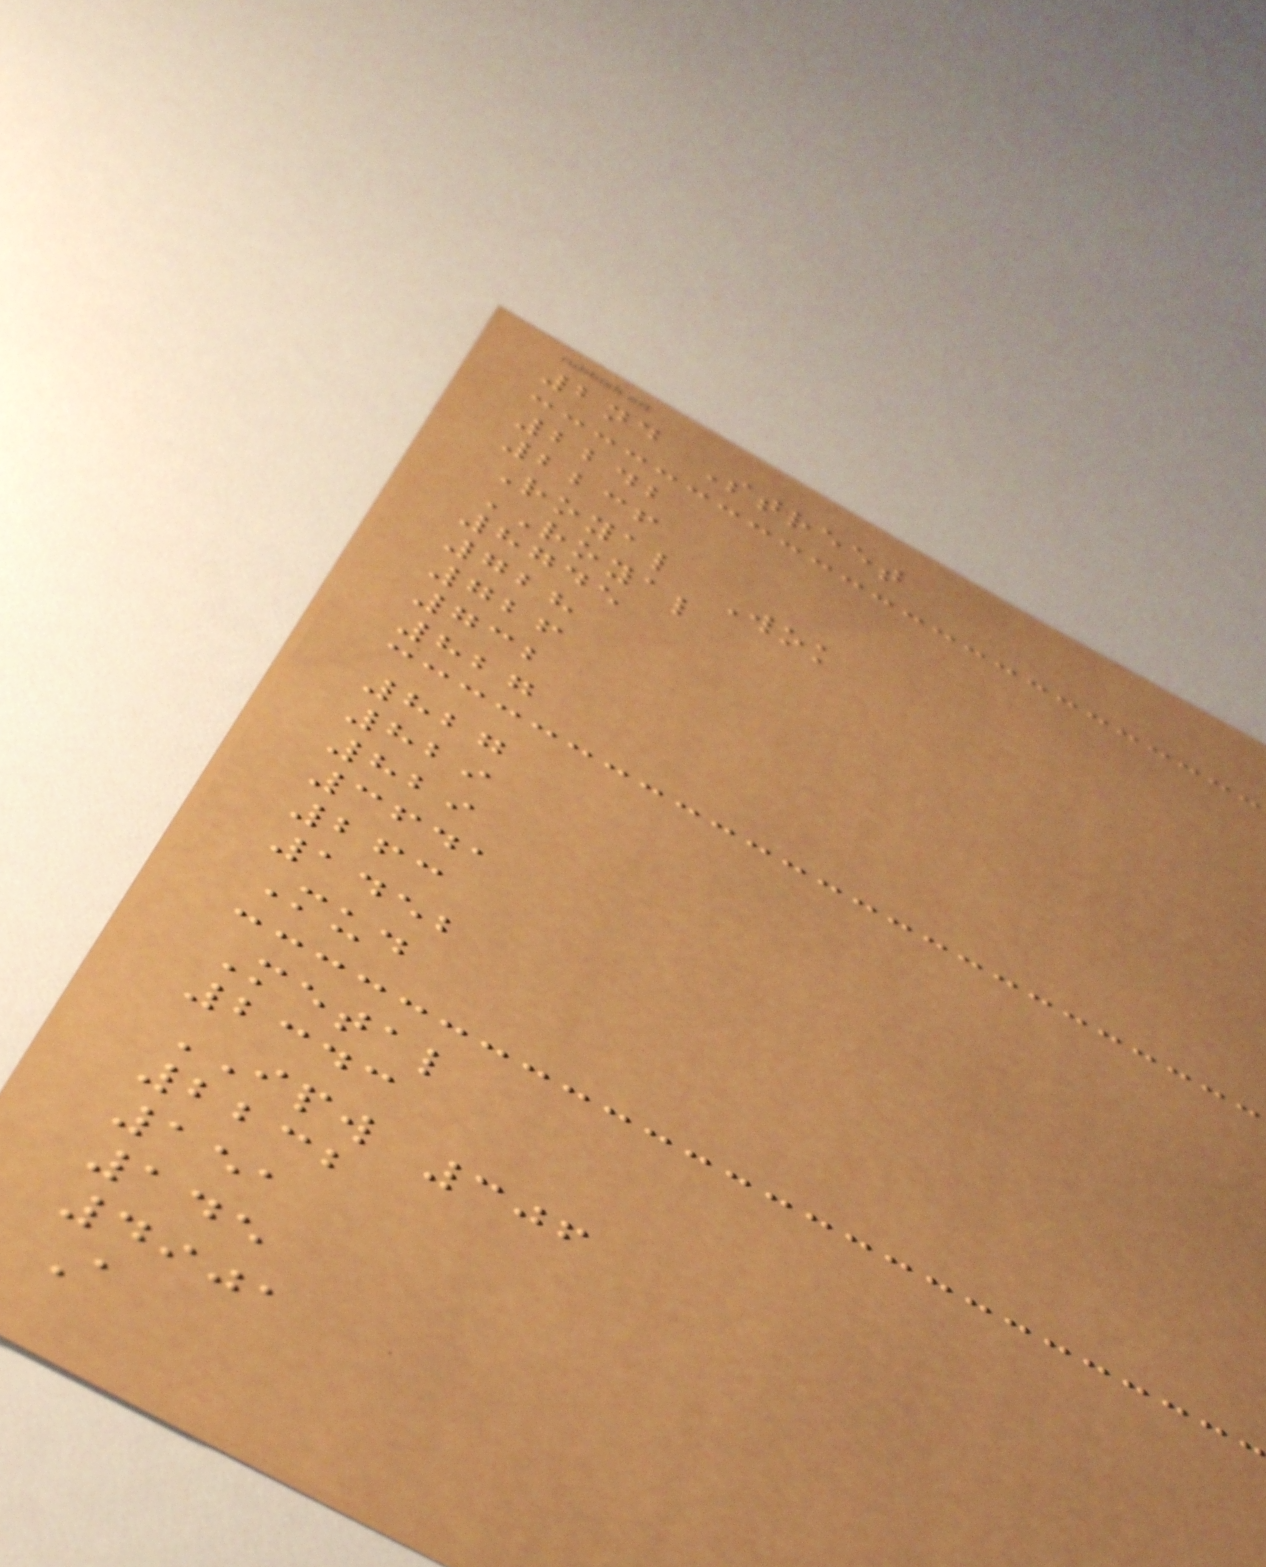2nd Street
2242
2236
Royal Wok
ROYAL
8745
728
726
732
827
827
829
829
3641
263
1452
Mud
Metal
2343
IPW 306
2232
151
145
4901
A
